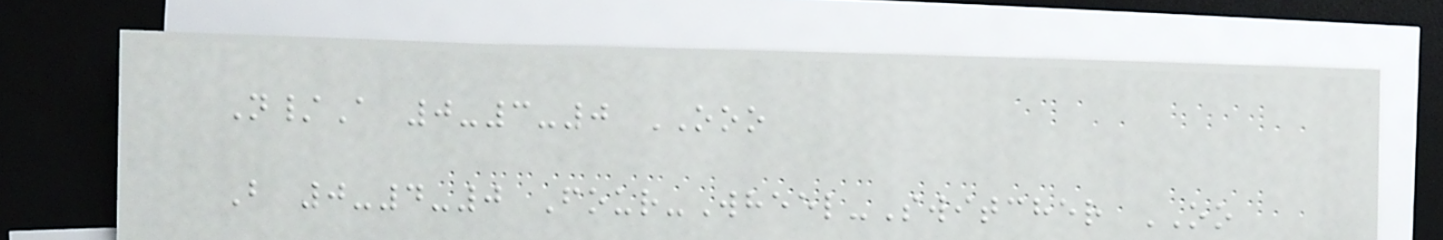N/A 0-3-0 OOO
B 0-4-0 Four-Wheel-Switcher OO
